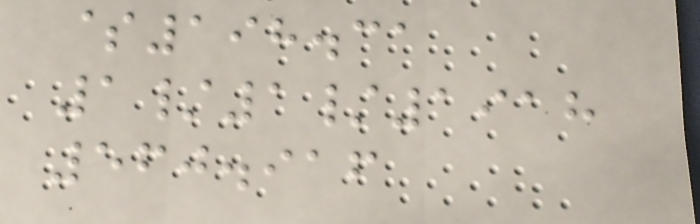$198.31
1/1/1918
560.916
